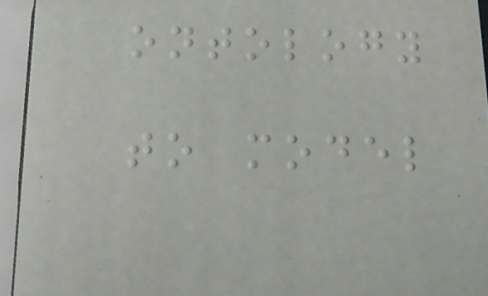ontology
to model
